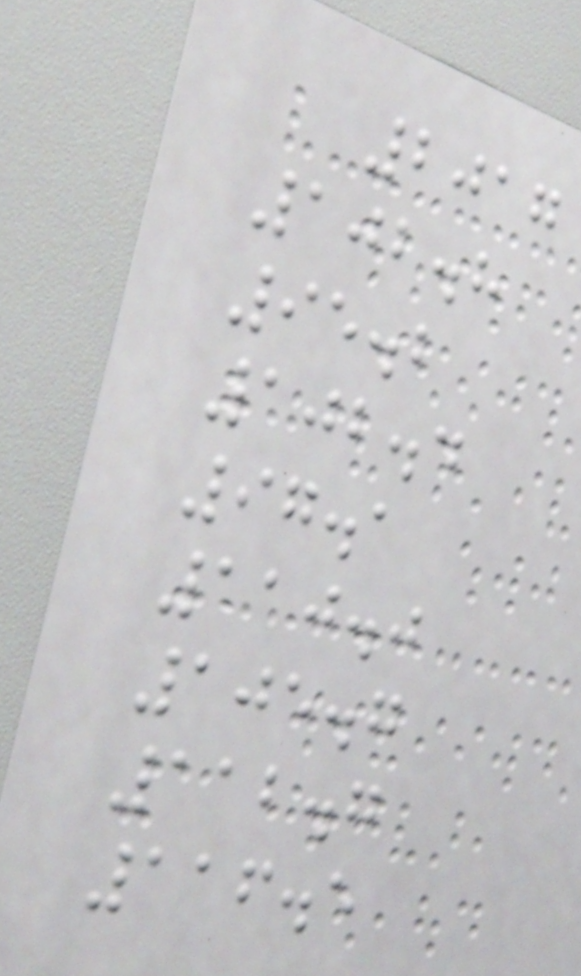2017
102.8
95.2
102.4
97.1
110.0
105.7
112.7
116.5
